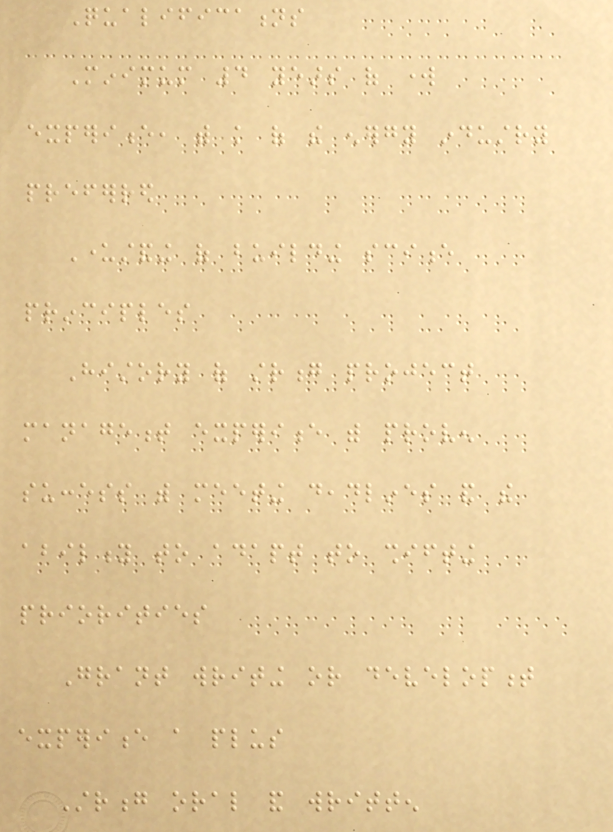Qualifications
Minimum 4 years of work
experience, with knowledge of the energy industry
preferred
Understanding of building science
principles
History of strong project
management experience with proven
success with meeting deadlines and the
ability to adapt to shifting
priorities
Grant writing or development
experience a plus
Strong oral and written
